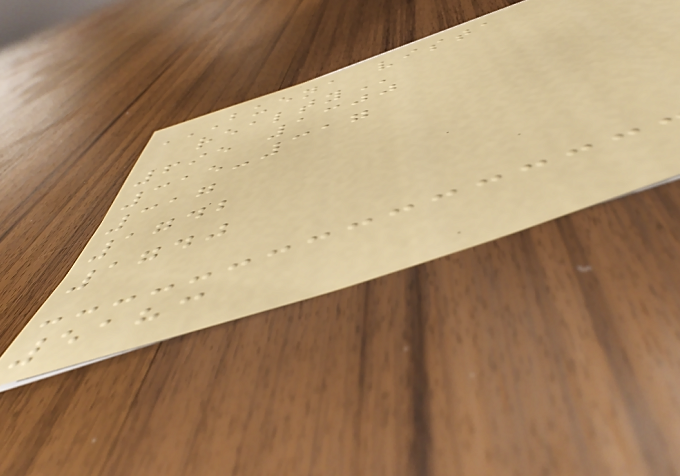BUENA VISTA
REALTY
695 1300
315-317
317
1742
1740
5183
